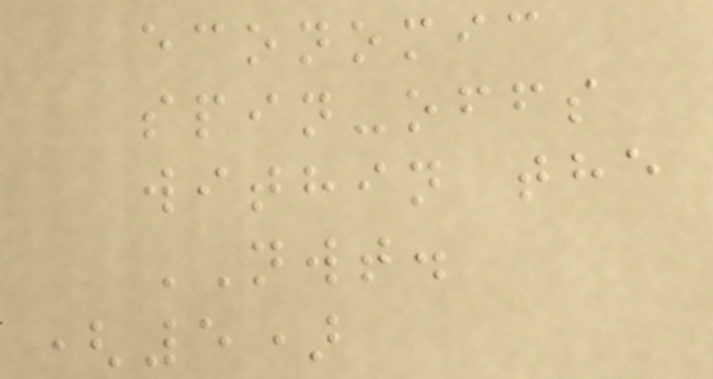economic
spin-offs
within the
NWT.
(5)
